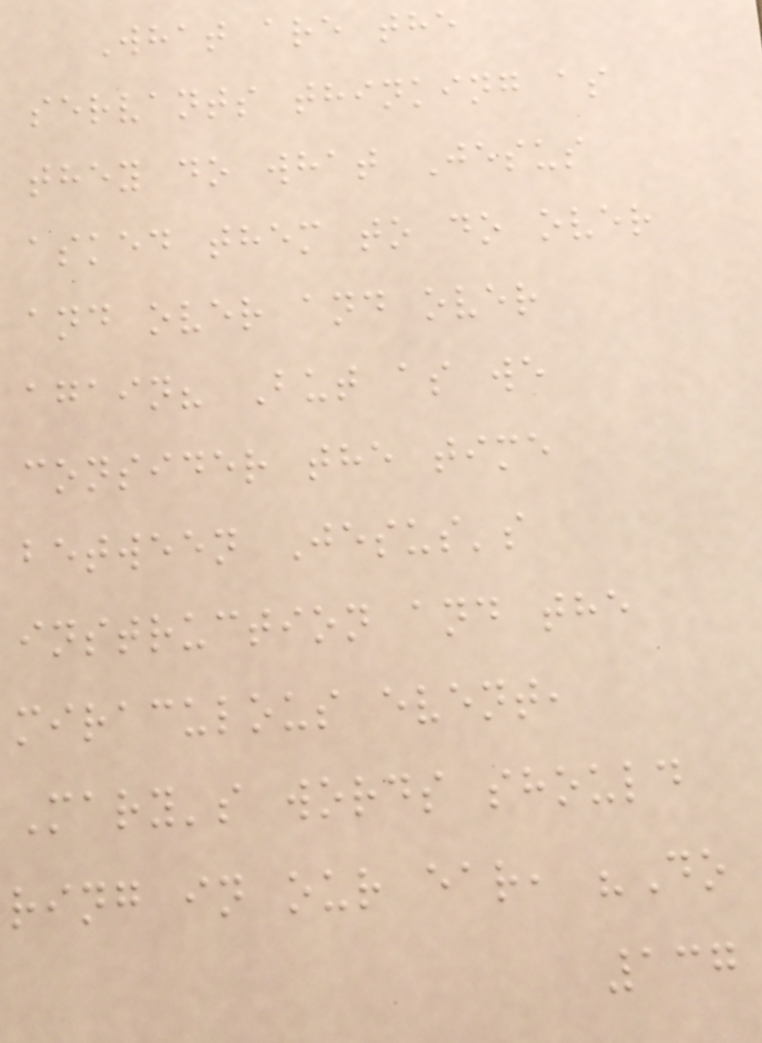What are the
servants thinking as
they do what Jesus
asked them to do over
and over and over
again? But as we
consider the time
between Jesus's
instruction and the
miraculous event,
Mary's words should
ring in our ear, "Do
137
